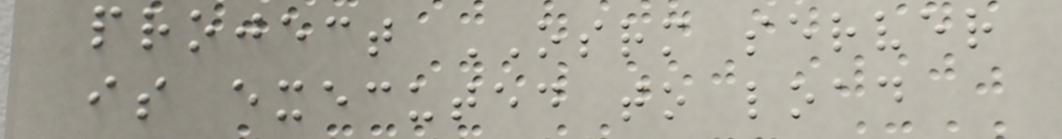project OSRM server
is executed to load
